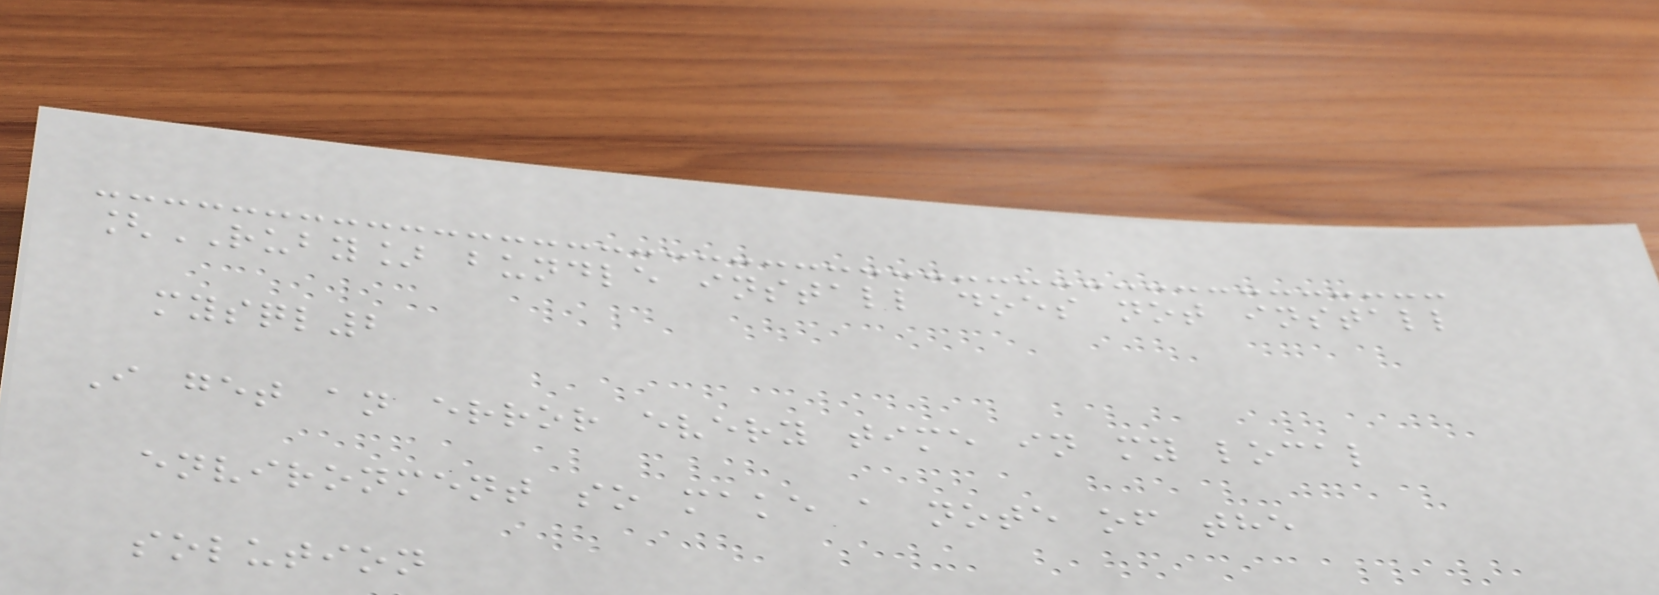[RUBY] bundle install does not install
mysql2
I get an error every time in my local
environment so make a note of the
solution
